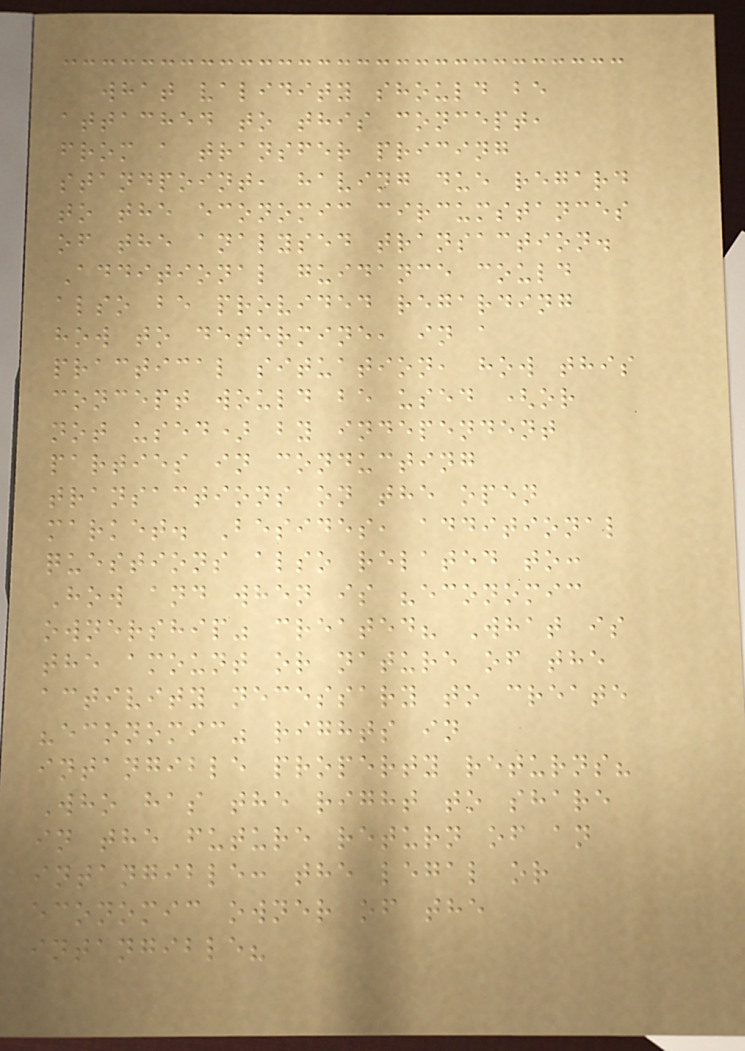what validity should be
attached to this concept,
from a transfer pricing
standpoint, having due regard
to the economic circumstances
of the analysed transaction.
Additional guidance could
also be provided regarding
how to determine, in a
practical situation, how this
concept would be used (or
not used) by independent
parties in conducting
transactions on the open
market. Besides, additional
questions also related to:
How and when is "economic
ownership" created? What is
the amount or nature of the
activity necessary to create
"economic" rights in
intangible property returns?
Who has the right to share
in the future return of an
intangible: the legal or
economic owner of the
intangible?
